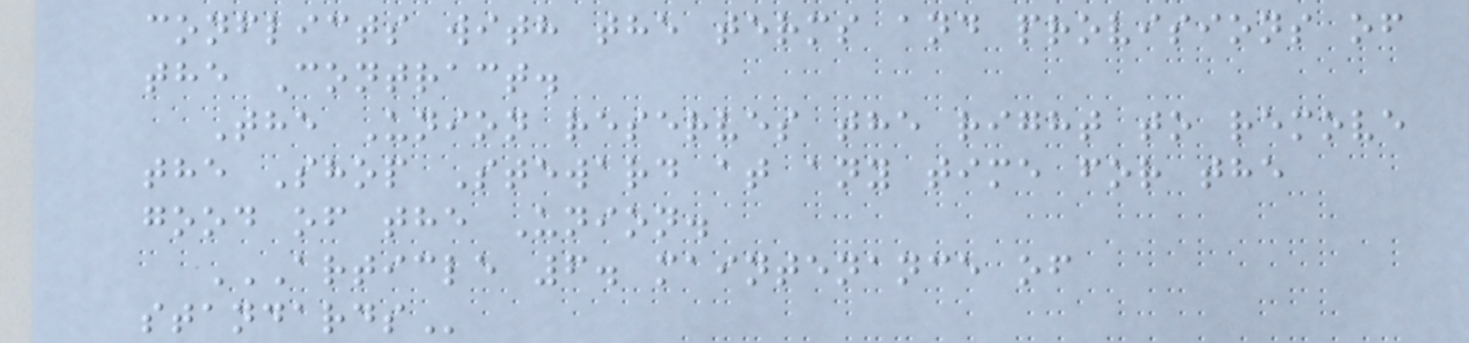conflicts with the terms and provisions of
the Contract.
The Union reserves the right to remove
the Shop Steward at any time for the
good of the Union.
ARTICLE 6. MAINTENANCE OF
STANDARDS
